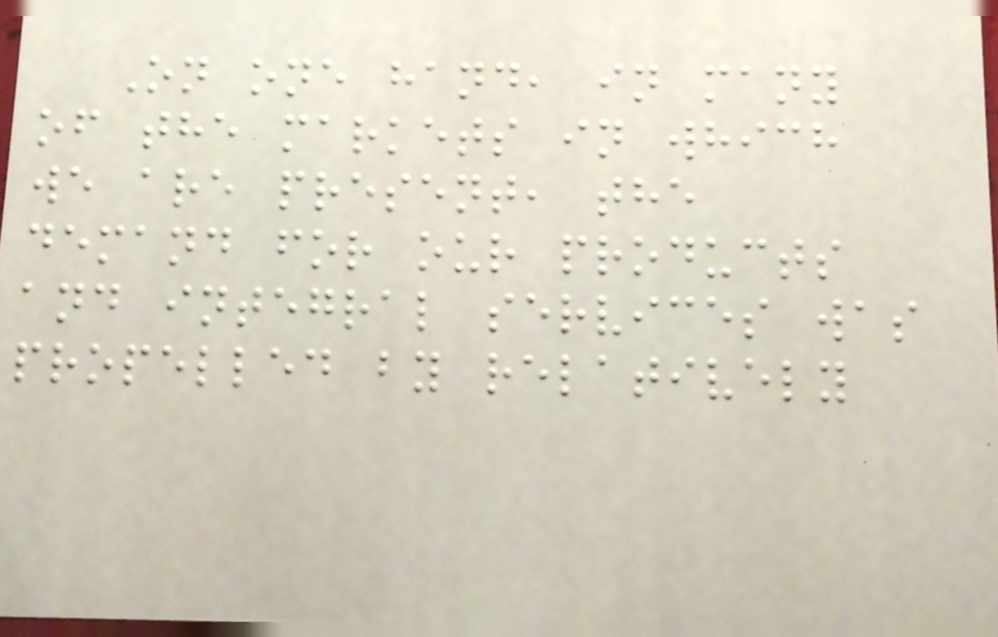On one hand, in many
of the markets in which
we are present, the
demand for our products
and integral services was
propelled by relatively
